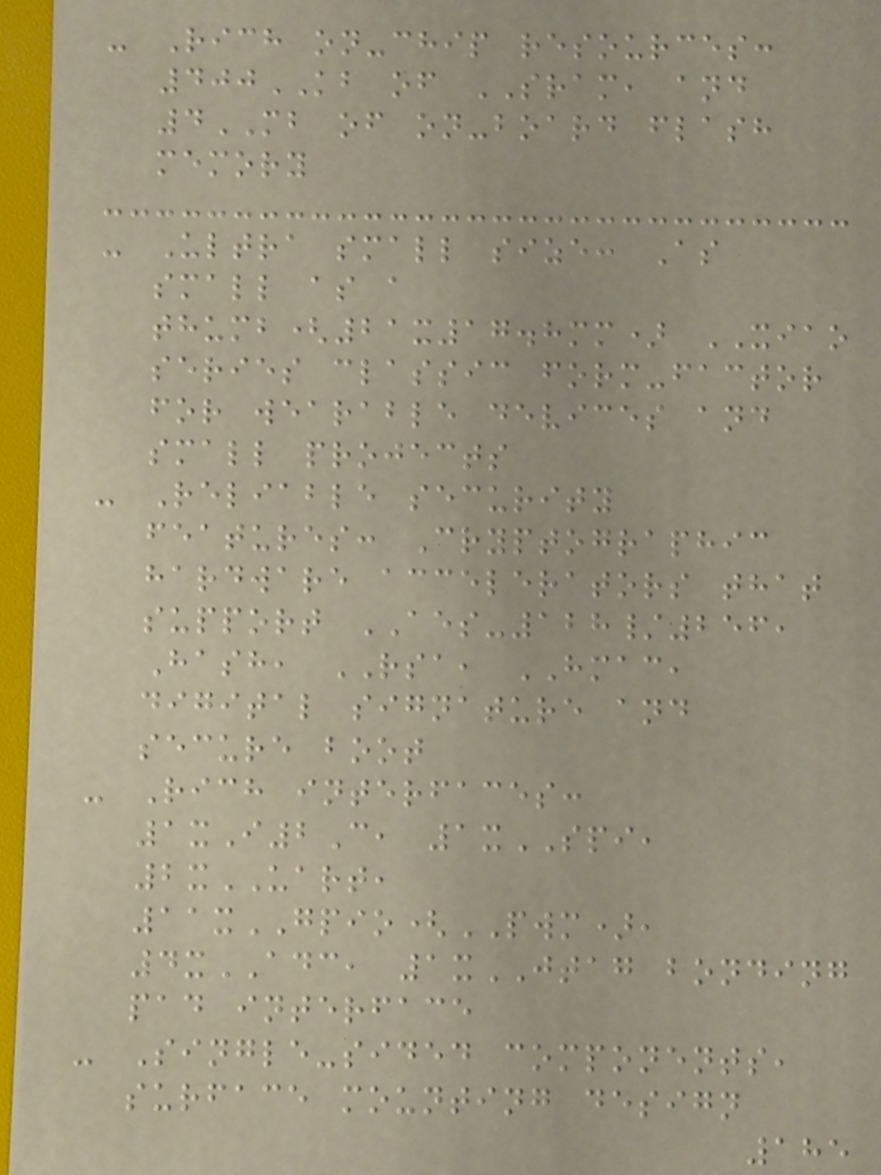- Rich on-chip resources:
400KB of SRAM, and
4MB of on-board flash
memory
- Ultra small size: As
small as a
thumb(21x17.8mm) XIAO
series classic form-factor
for wearable devices and
small projects
- Reliable security
features: Cryptographic
hardware accelerators that
support AES-128/256,
Hash, RSA, HMAC,
digital signature and
secure boot
- Rich interfaces:
1xI2C, 1xSPI,
2xUART,
11xGPIO(PWM),
4xADC, 1xJTAG bonding
pad interface
- Single-sided components,
surface mounting design
185
